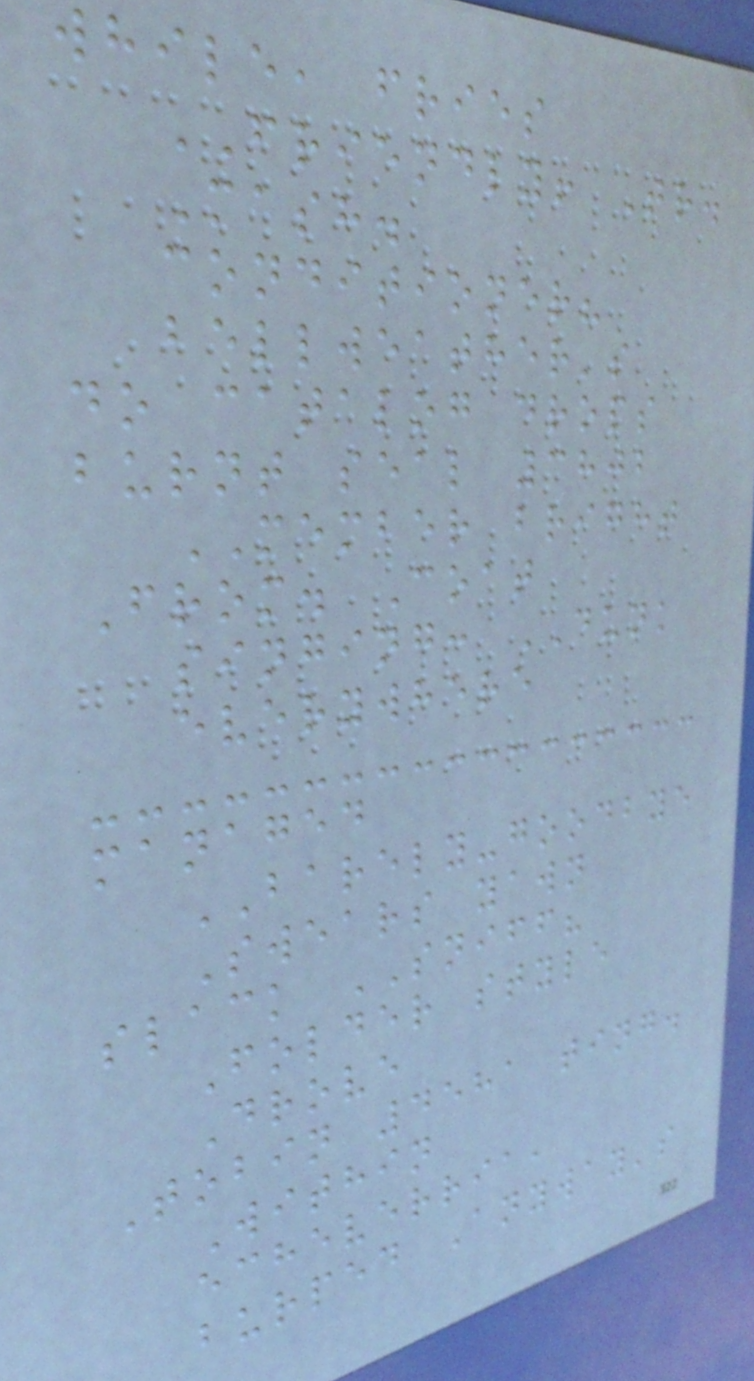while, fries
FRIENDLY! Tr.
Mash.
conditioner?
bellweather's
do catalog drops
burnt seal 3802
MEMBER bright
From. Coat
singing: DUNK
everywhere
managed
BARELY-goodbye
Swears yawn
slack SNIFF?
Folder style
Drove
Tobin 4581 ting.
Within
echeverria,
burped Anyway's
